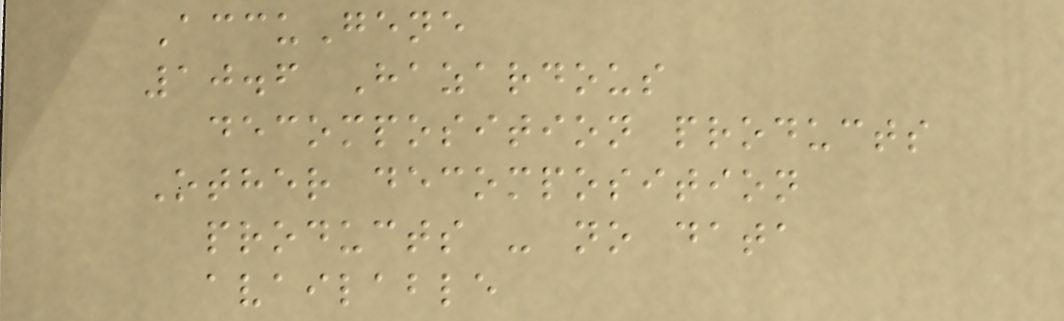AccuGene
10.6 Hazardous
decomposition products
Other decomposition
products - no data
available
